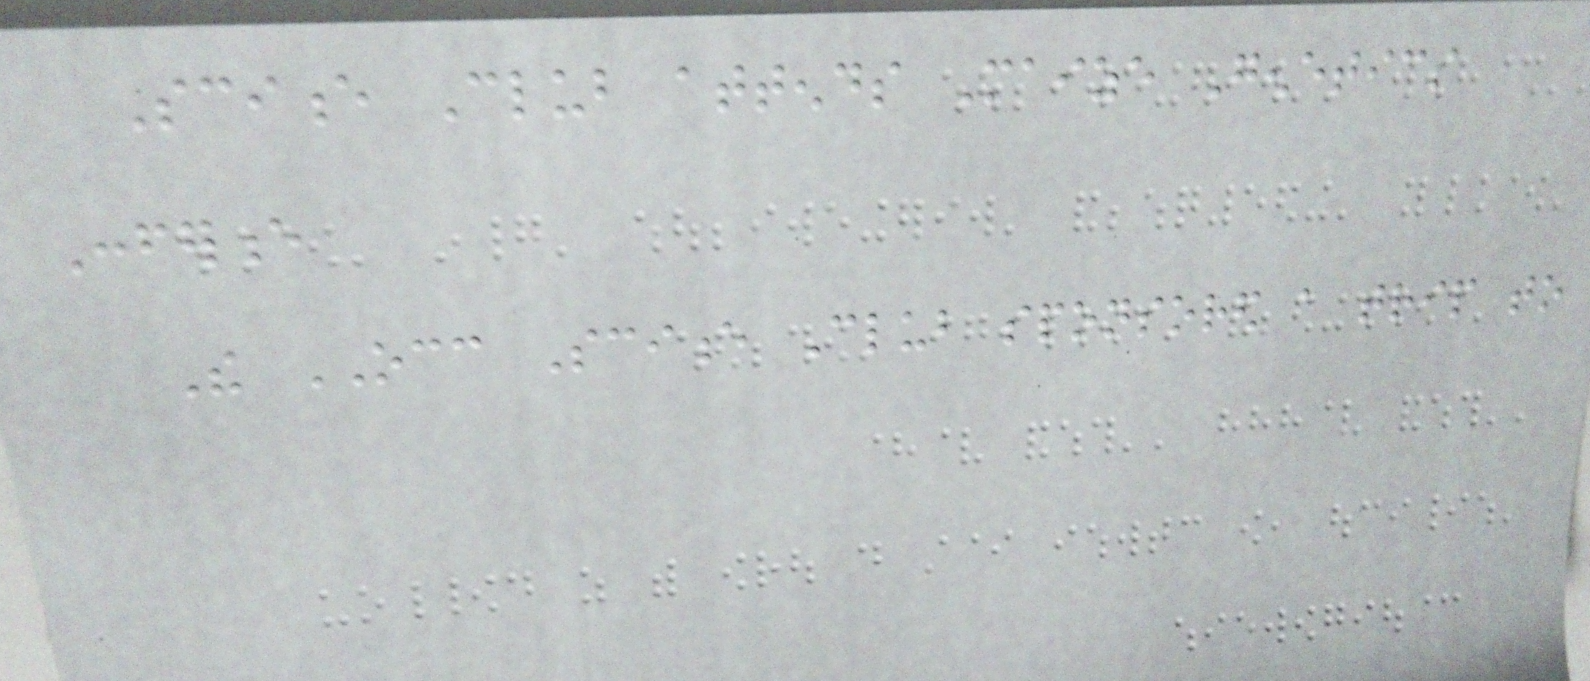Science Club attends Maize Genetics
Conference
The OCC Science Club sponsored a trip to
